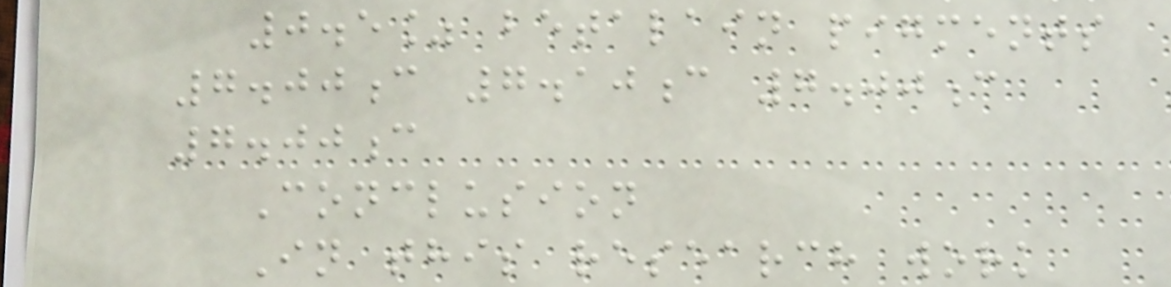0.5% betalain pigments
7.00c 7.10c 7.00c
7.00c
Conclusion
In this research work
